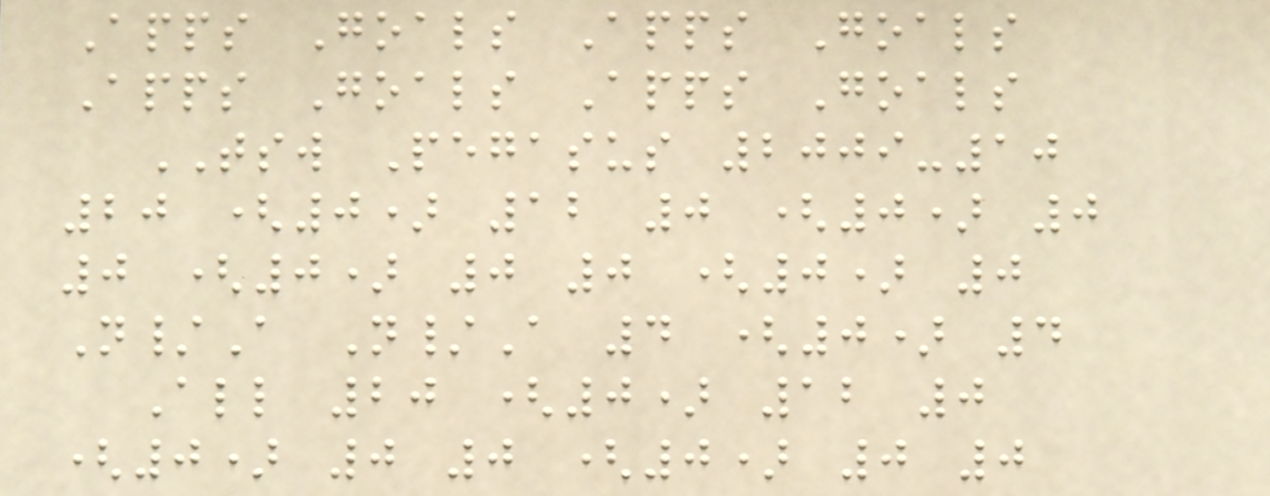Apps Goals Apps Goals
Apps Goals Apps Goals
TSW Pegasus 2009-10
20 (0) 12 0 (0) 0
0 (0) 0 0 (0) 0
N/A N/A 4 (0) 4
All 20 (0) 12 0
(0) 0 0 (0) 0 0
